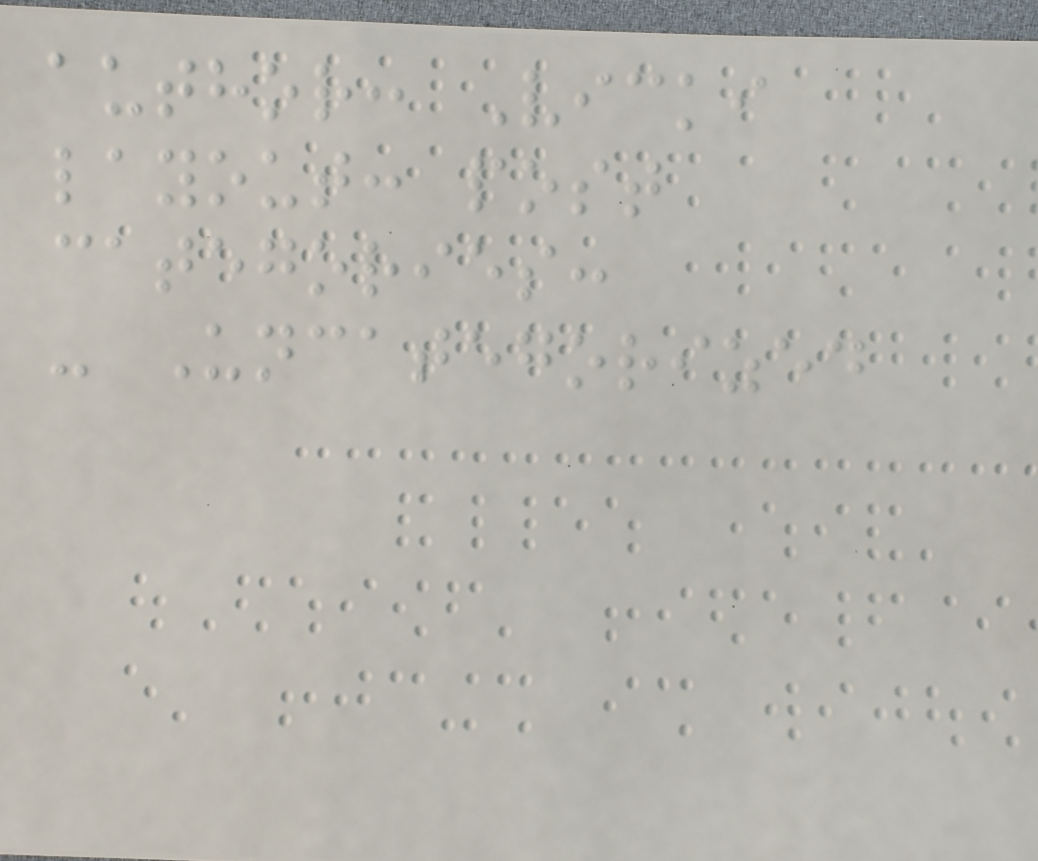author: Vicki
layout: post
categories:
- Uncategorized
